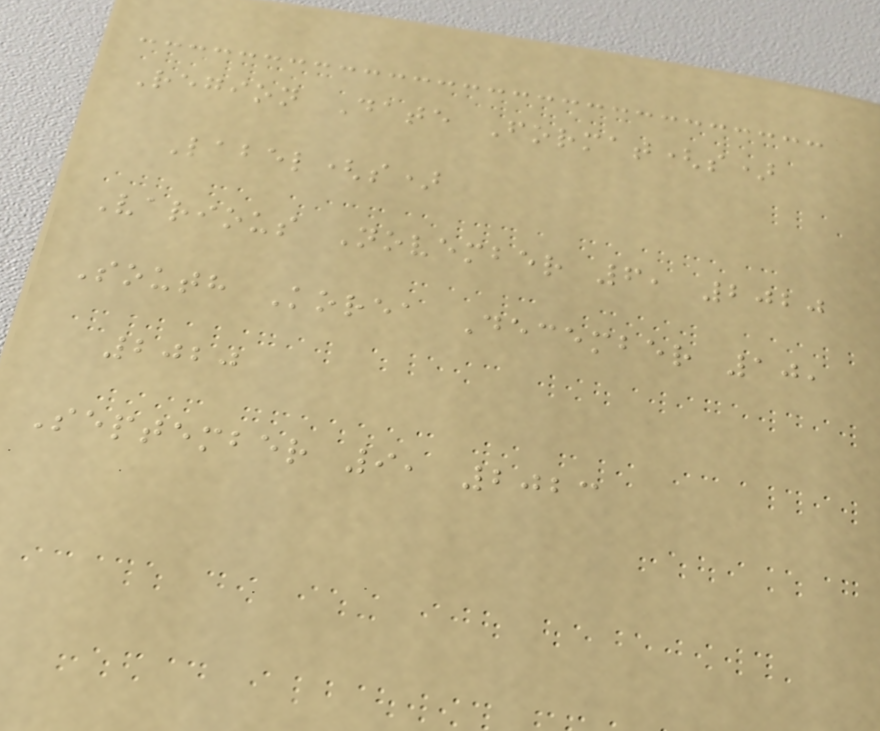Region Date Format(s)
Label(s)
Various November 6, 2020
South Korea December 10,
2020
September 9, 2023
